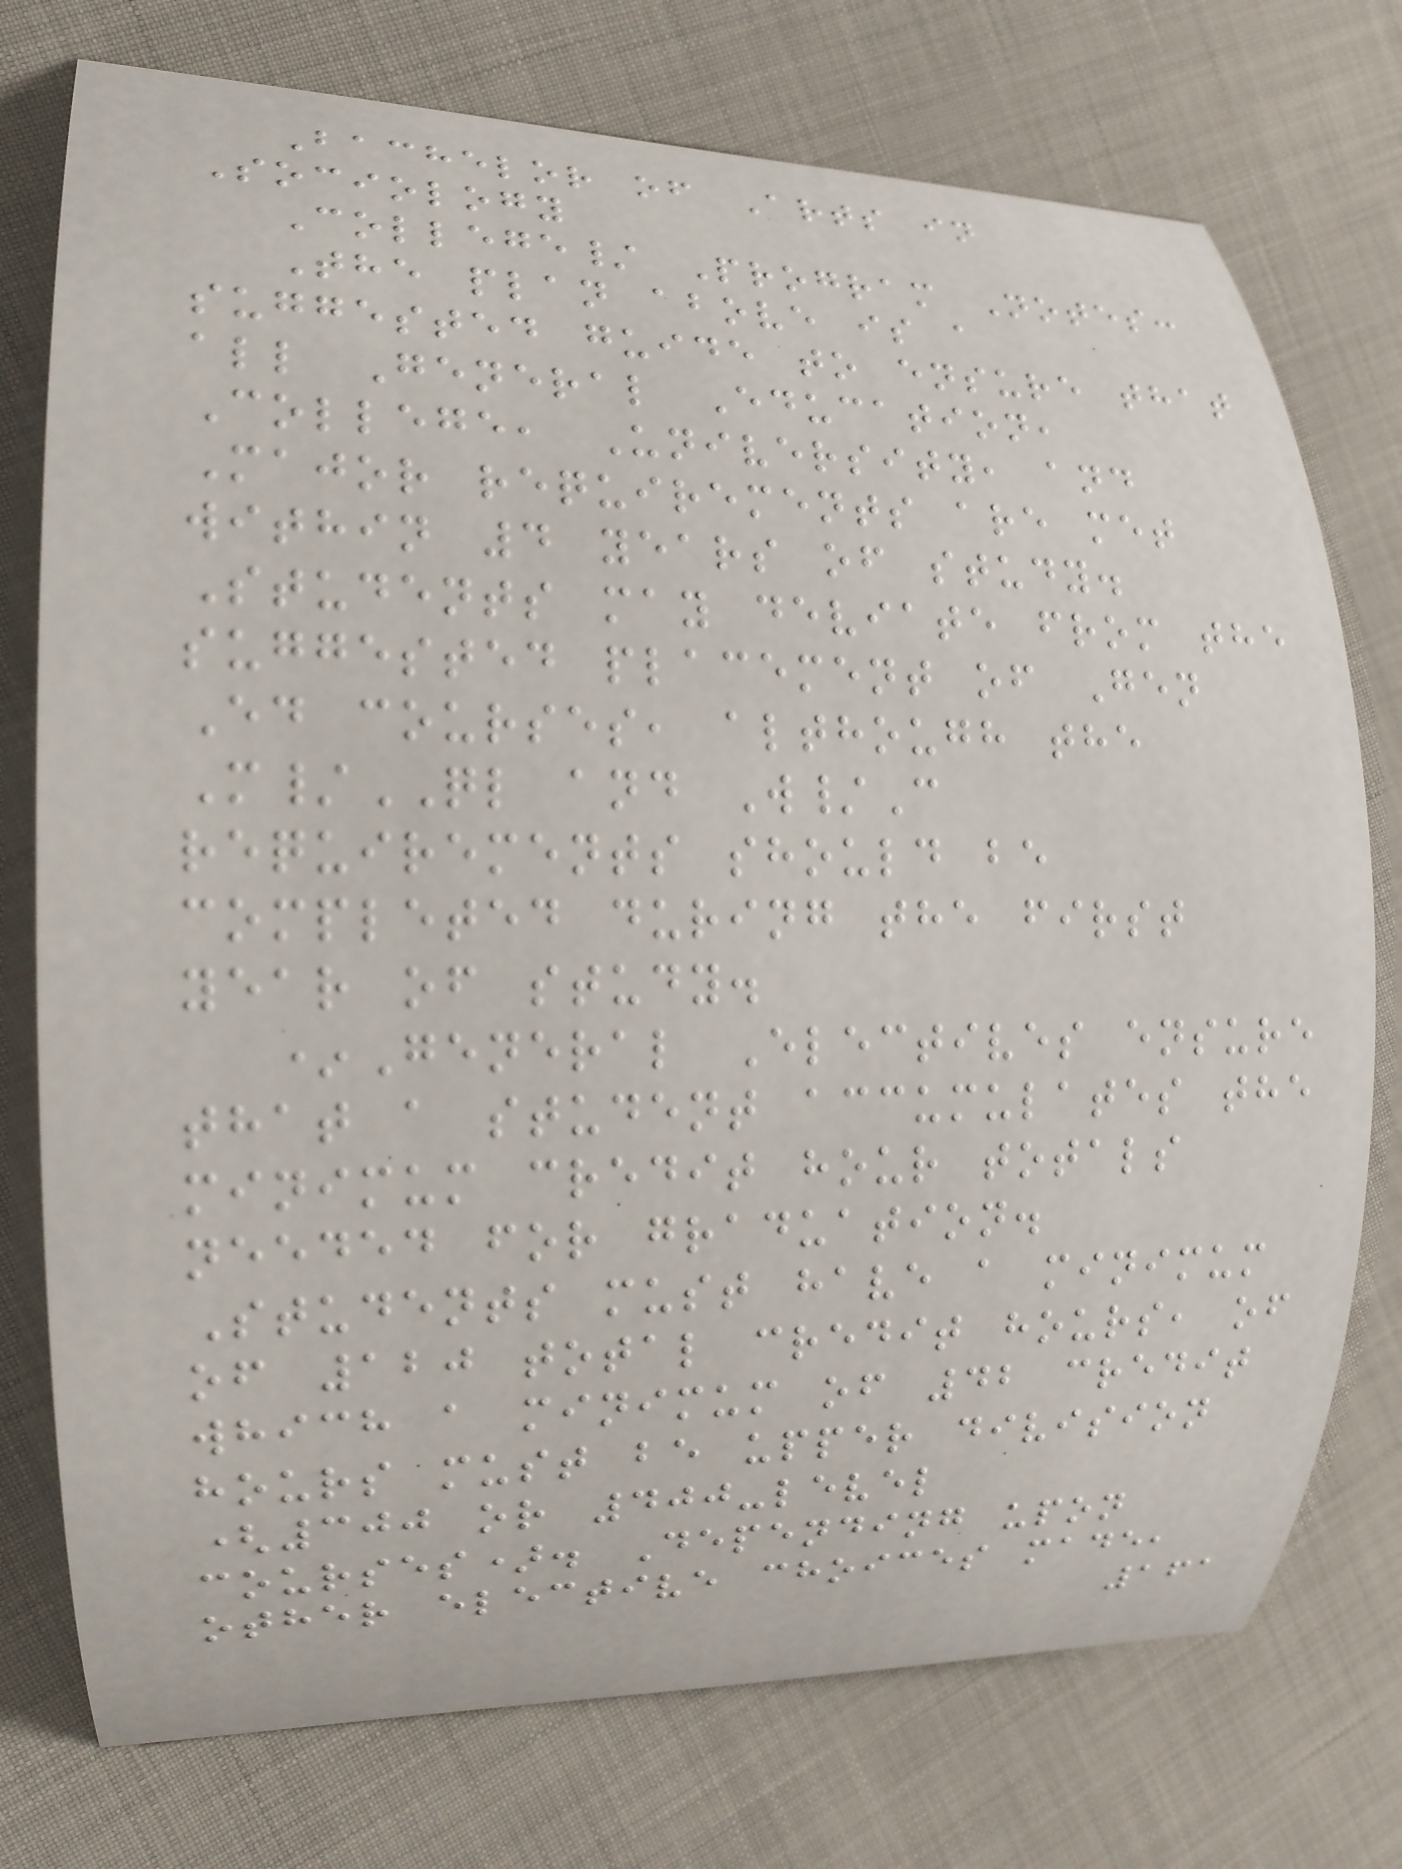Bachelor of Arts in
Sociology
College/ Program Notes:
The plan above is a
suggested guide to ensure that
all General Education,
College, University, and
Major requirements are met
within 4 years of study.
Students may deviate from the
suggested placement of Gen
Ed courses, although the
M/QL and W/C
requirements should be
completed during the first
year of study.
*General Electives ensure
that a student accumulates the
minimum credit hour totals
needed for graduation.
Students must have a minimum
of 120 total credit hours, of
which a minimum of 42 credit
hours must be upper division
(300 or 400-level
courses). Depending upon
other elective choices made,
161
